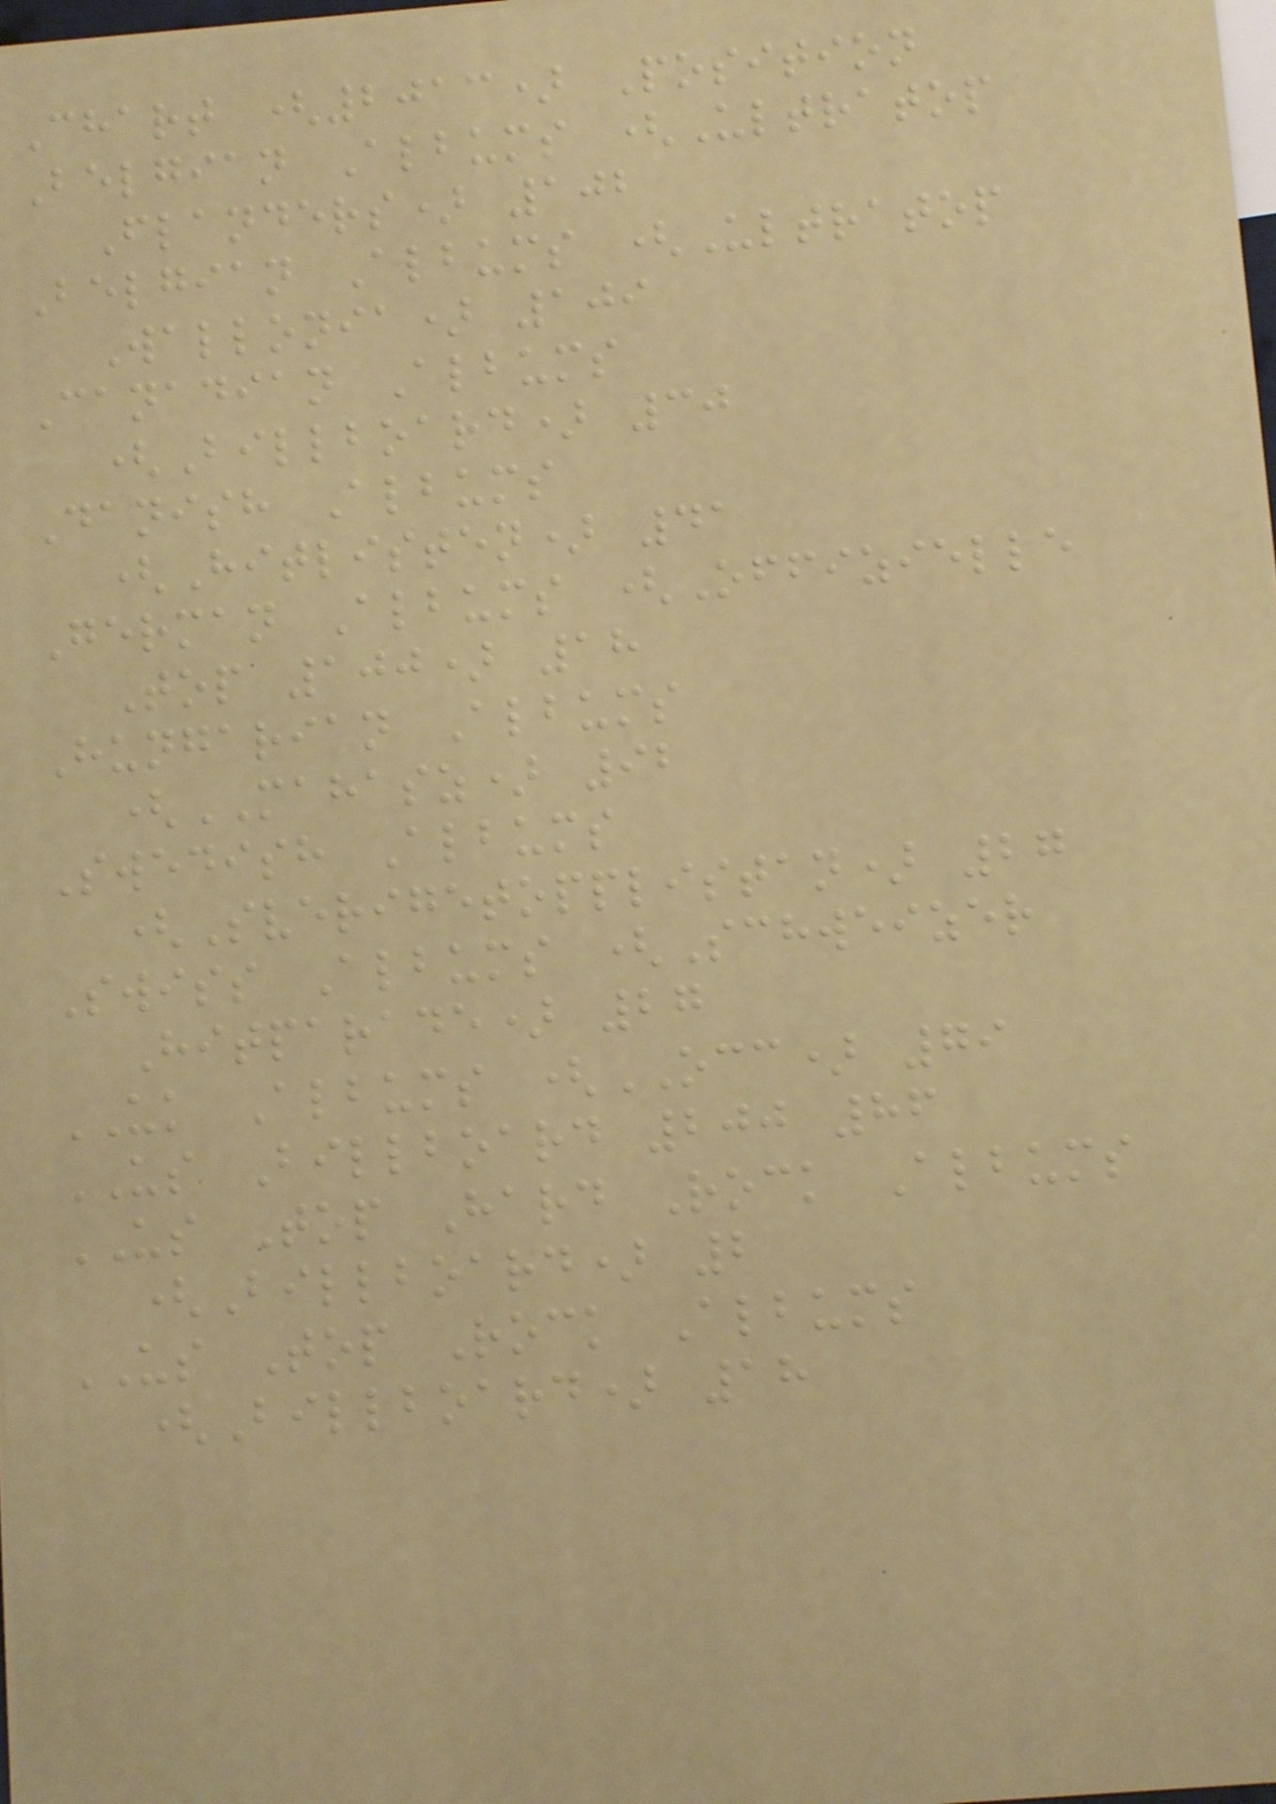Chart (2013) Position
Belgian Albums (Ultratop
Flanders) 102
Belgian Albums (Ultratop
Wallonia) 109
Canadian Albums
(Billboard) 30
Danish Albums
(Hitlisten) 41
German Albums (Offizielle
Top 100) 18
Hungarian Albums
(MAHASZ) 92
Swedish Albums
(Sverigetopplistan) 27
Swiss Albums (Schweizer
Hitparade) 27
UK Albums (OCC) 79
US Billboard 200 86
US Top Hard Rock Albums
(Billboard) 2
US Top Rock Albums
(Billboard) 18
